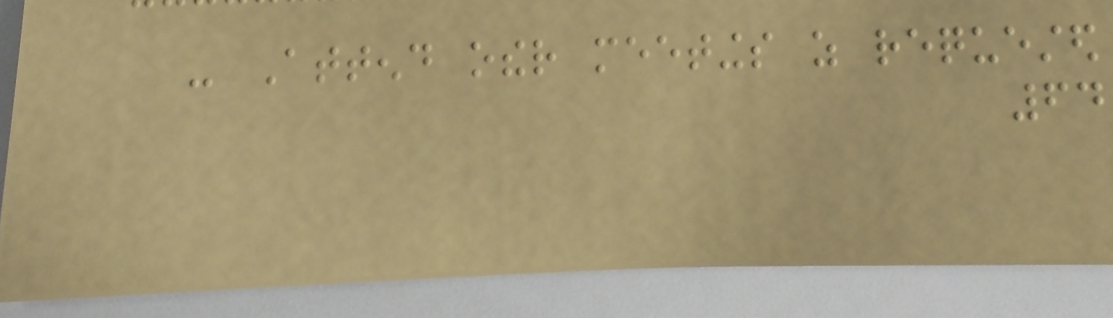- Attend other meetings as requested
64
